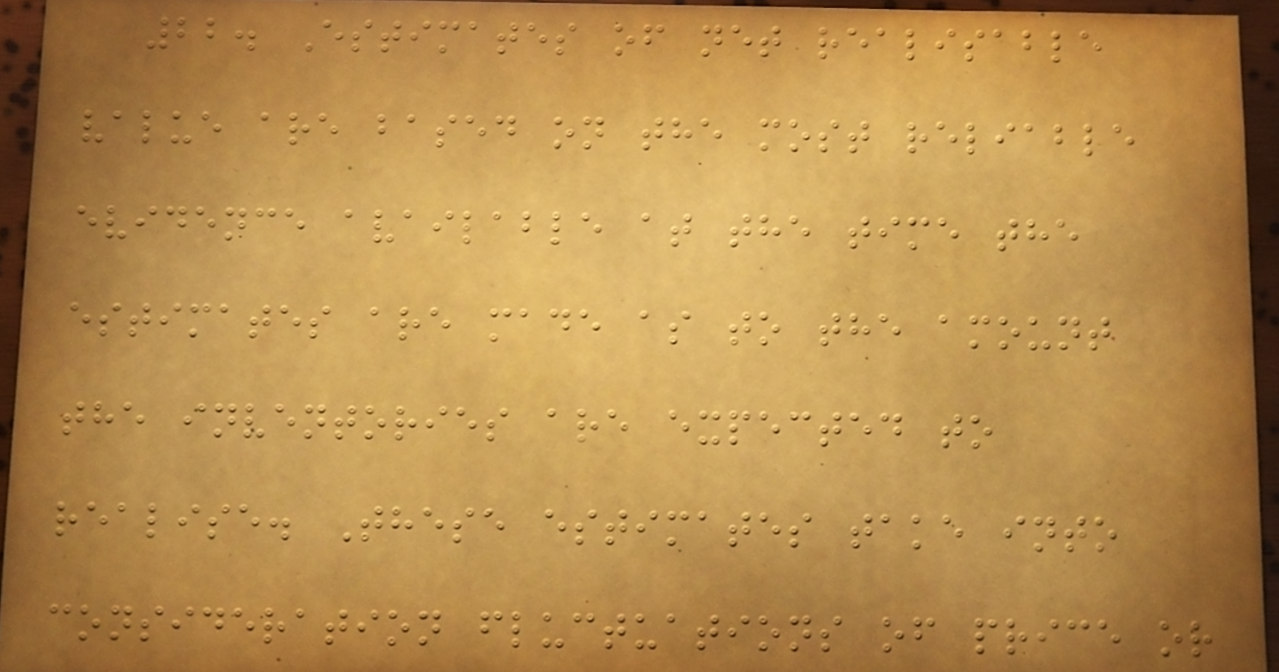22. Estimates of net realisable
value are based on the most reliable
evidence available at the time the
estimates are made as to the amount
the inventories are expected to
realise. These estimates take into
consideration fluctuations of price or
